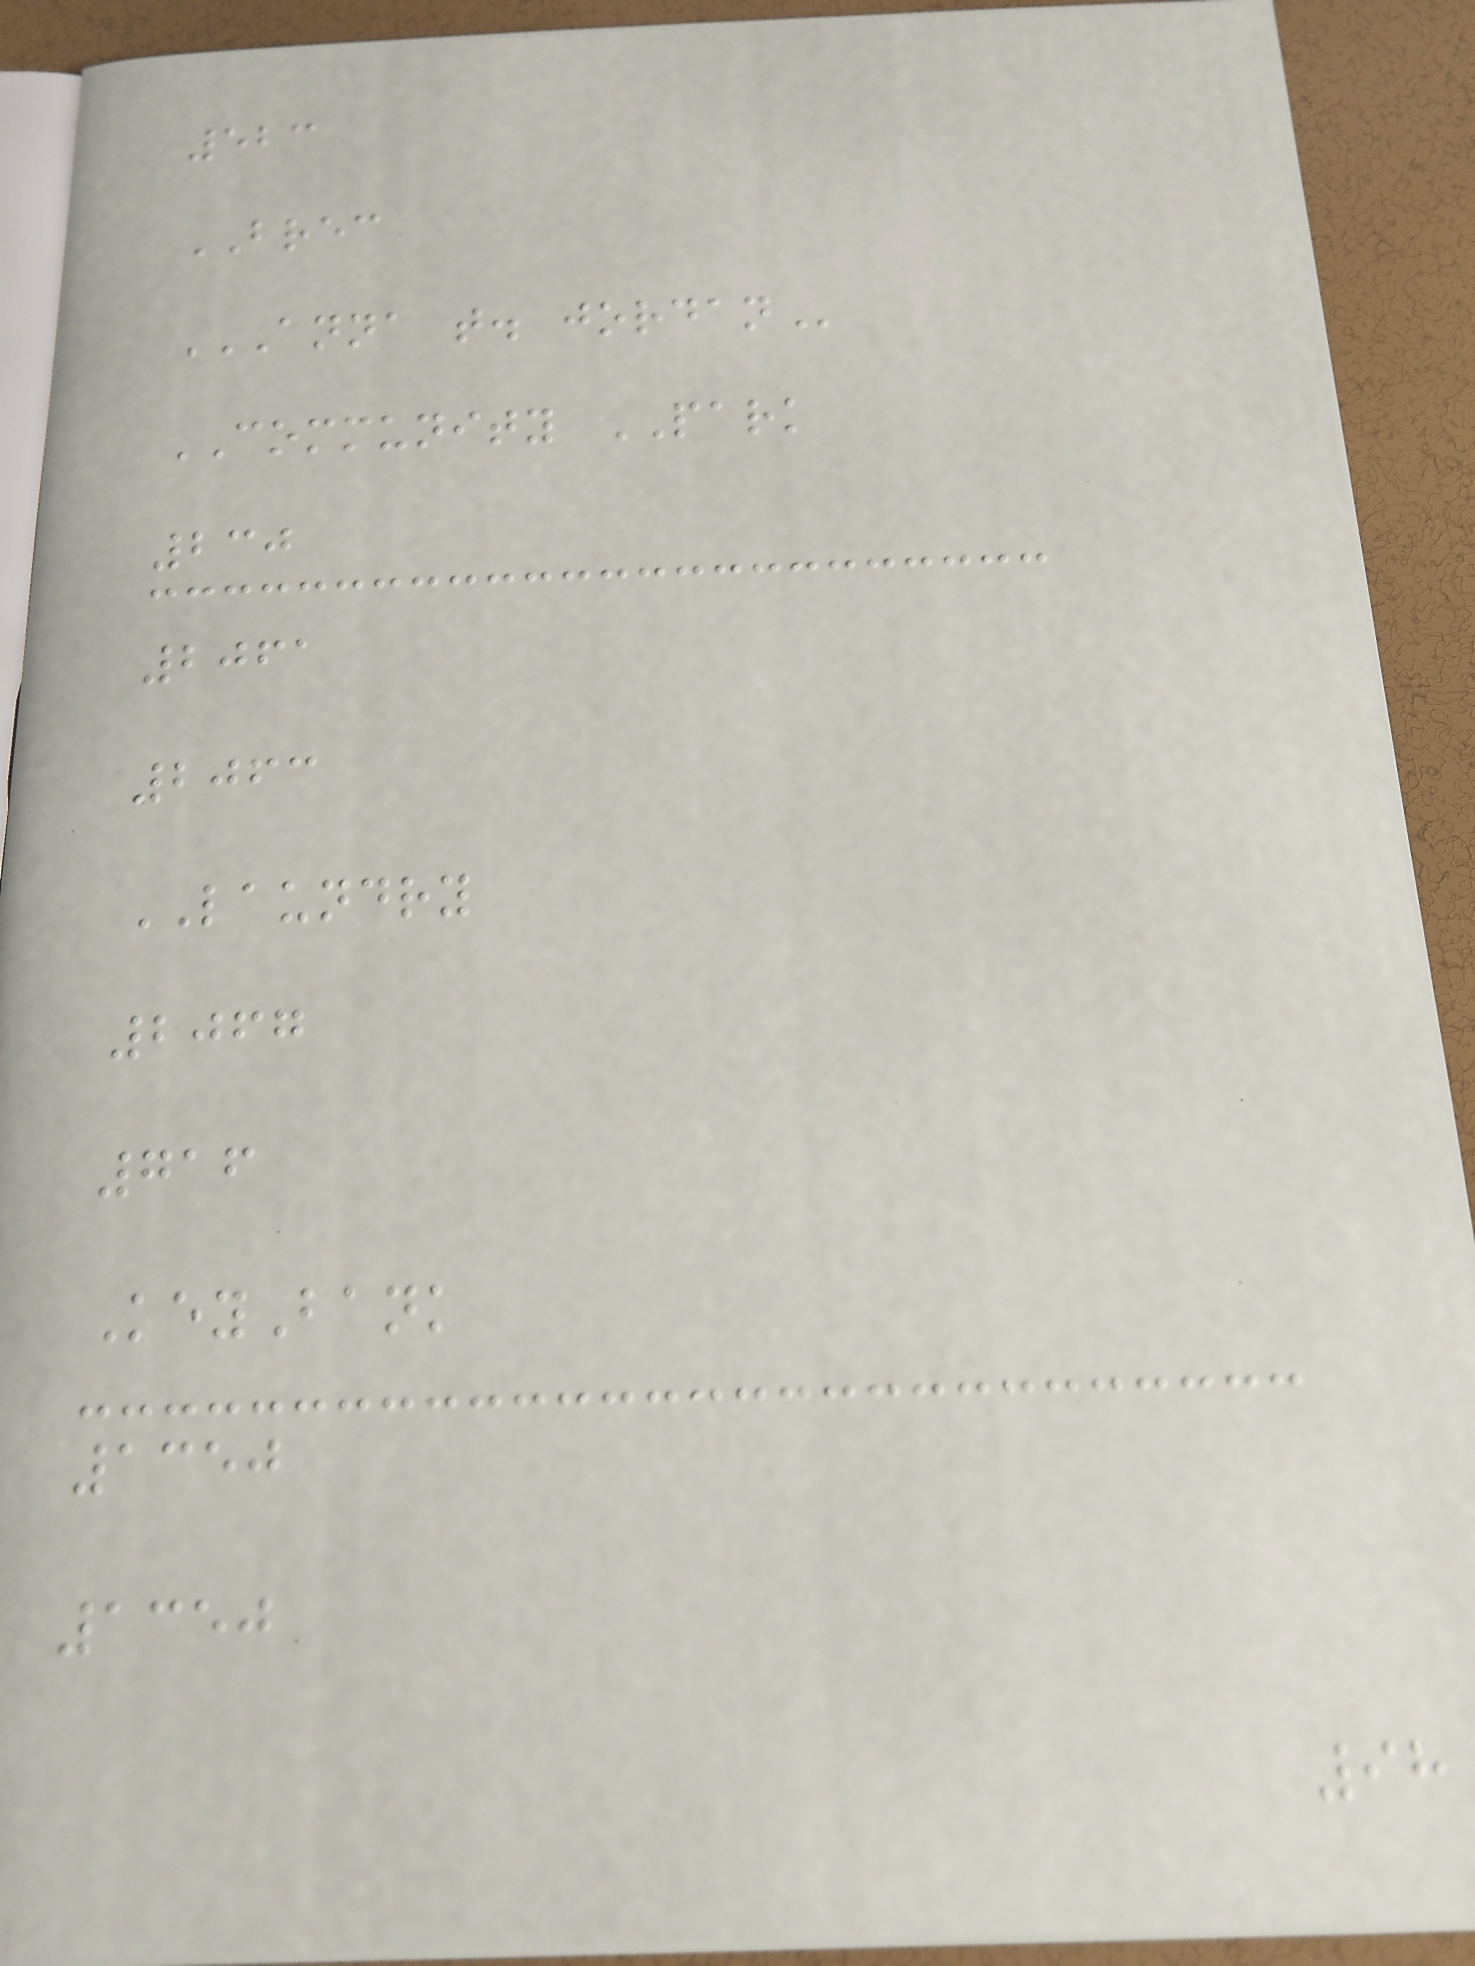523
BREC
ANNA T. JORDAN
COMMUNITY PARK
230
2061
2063
LAUNDRY
2067
716
KeyBank
1350
1350
98
